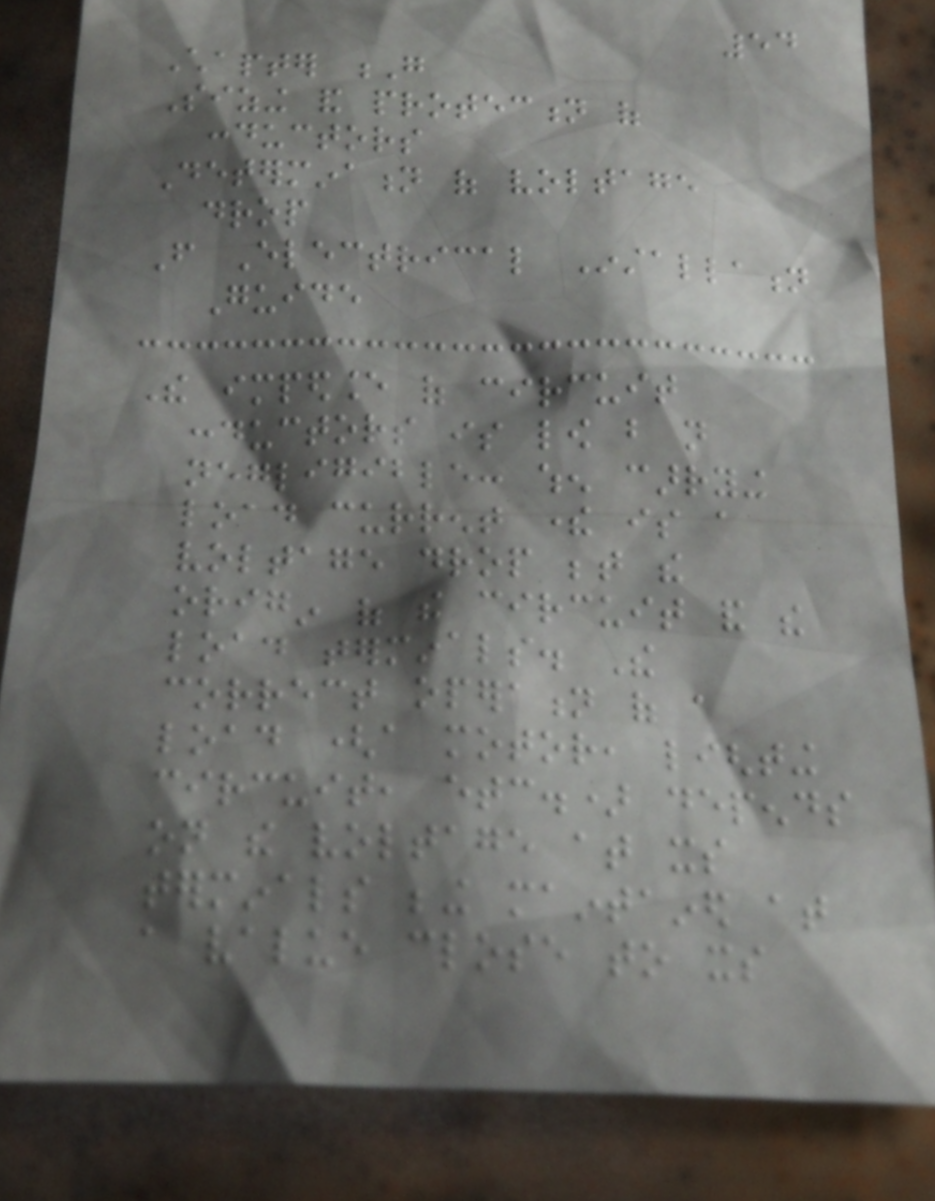54
Chapter G
Sizing and protection of
conductors
Determination of voltage
drop
From Electrical Installation
Guide
The impedance of circuit
conductors is low but not
negligible: when carrying
load current there is a
voltage drop between the
origin of the circuit and the
load terminals. The
correct operation of a
load (a motor, lighting
circuit, etc.) depends
on the voltage at its
terminals being maintained at
a value close to its
